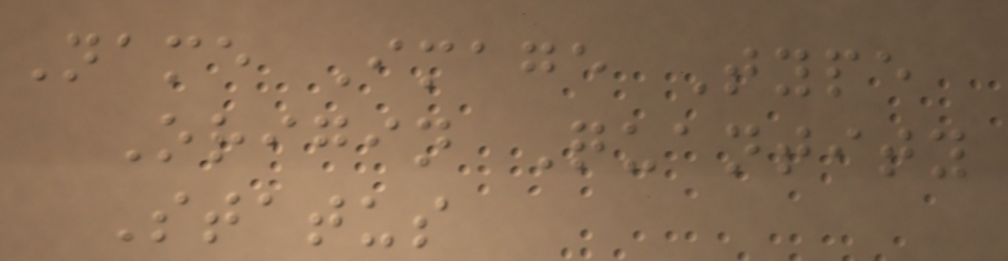Name Image Type
Origin Quantity
Status
